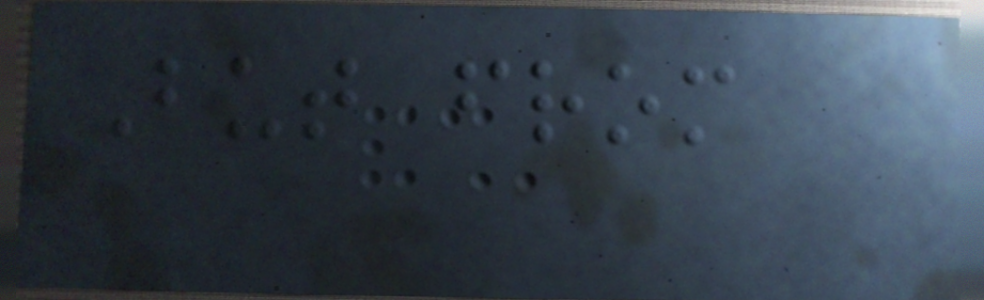But from
